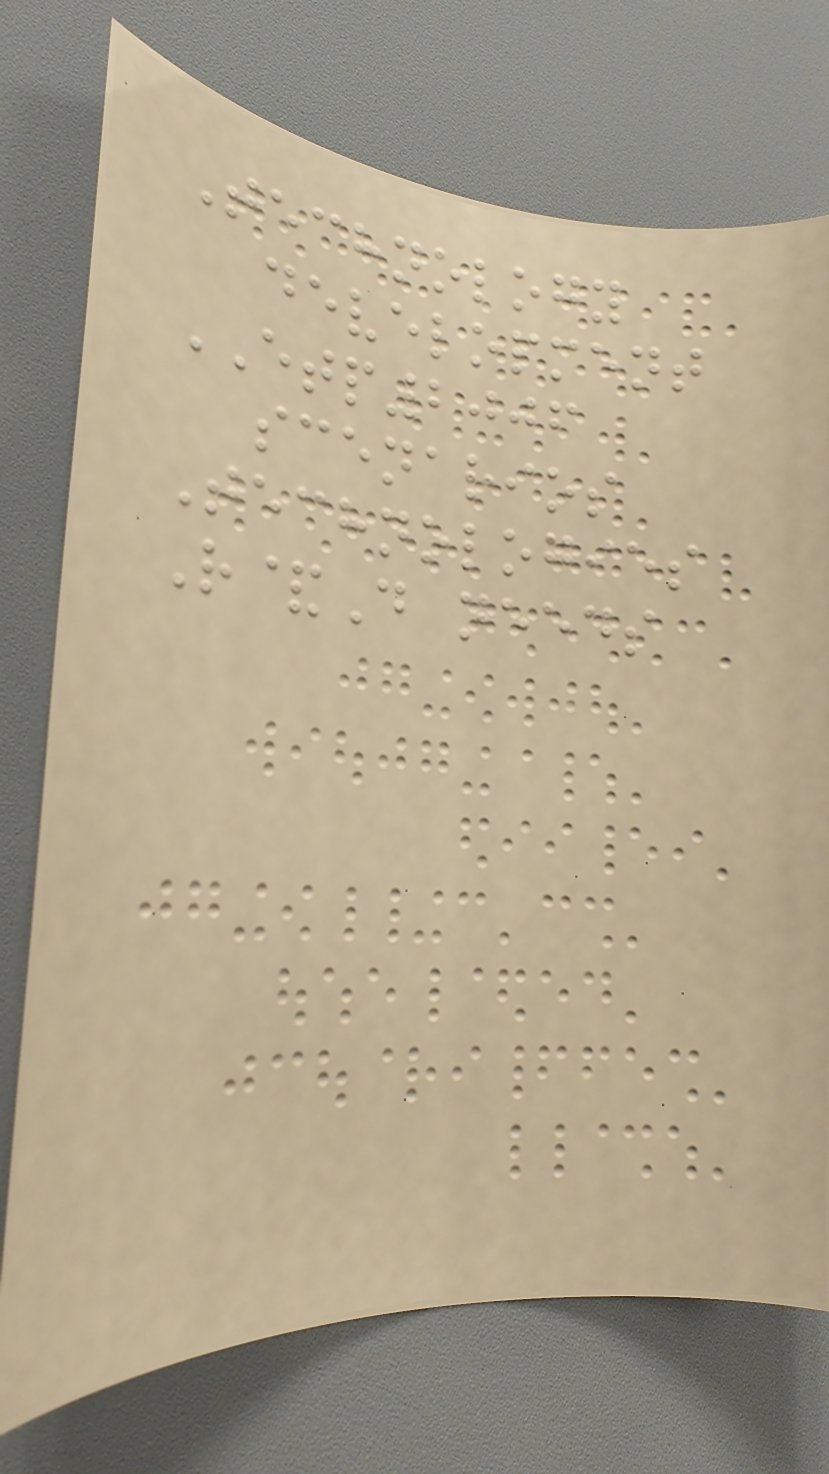Technology
development
ETP2006
scenarios
Technologies
R&D needs
